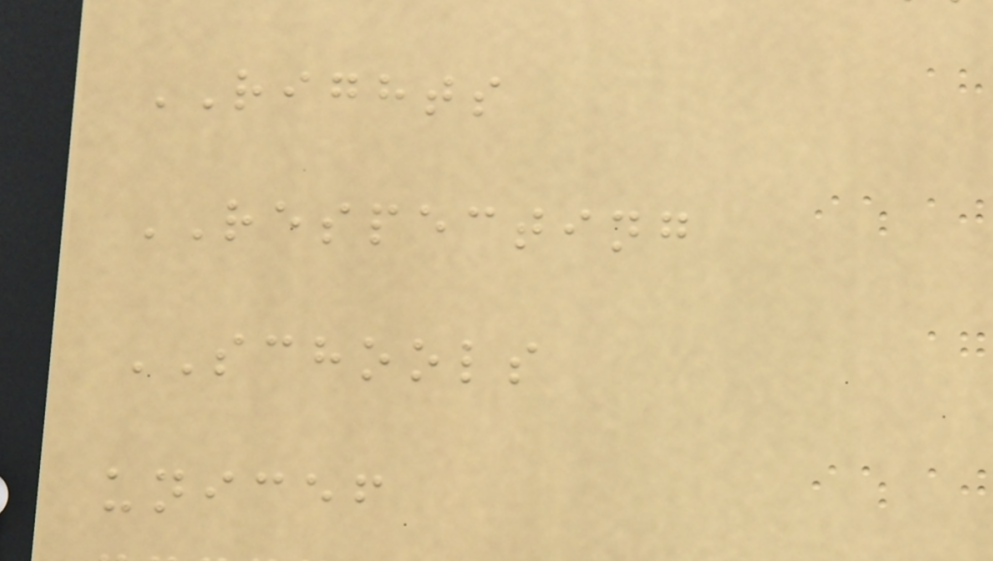RIGHTS
RESPECTING
SCHOOLS
unicef
